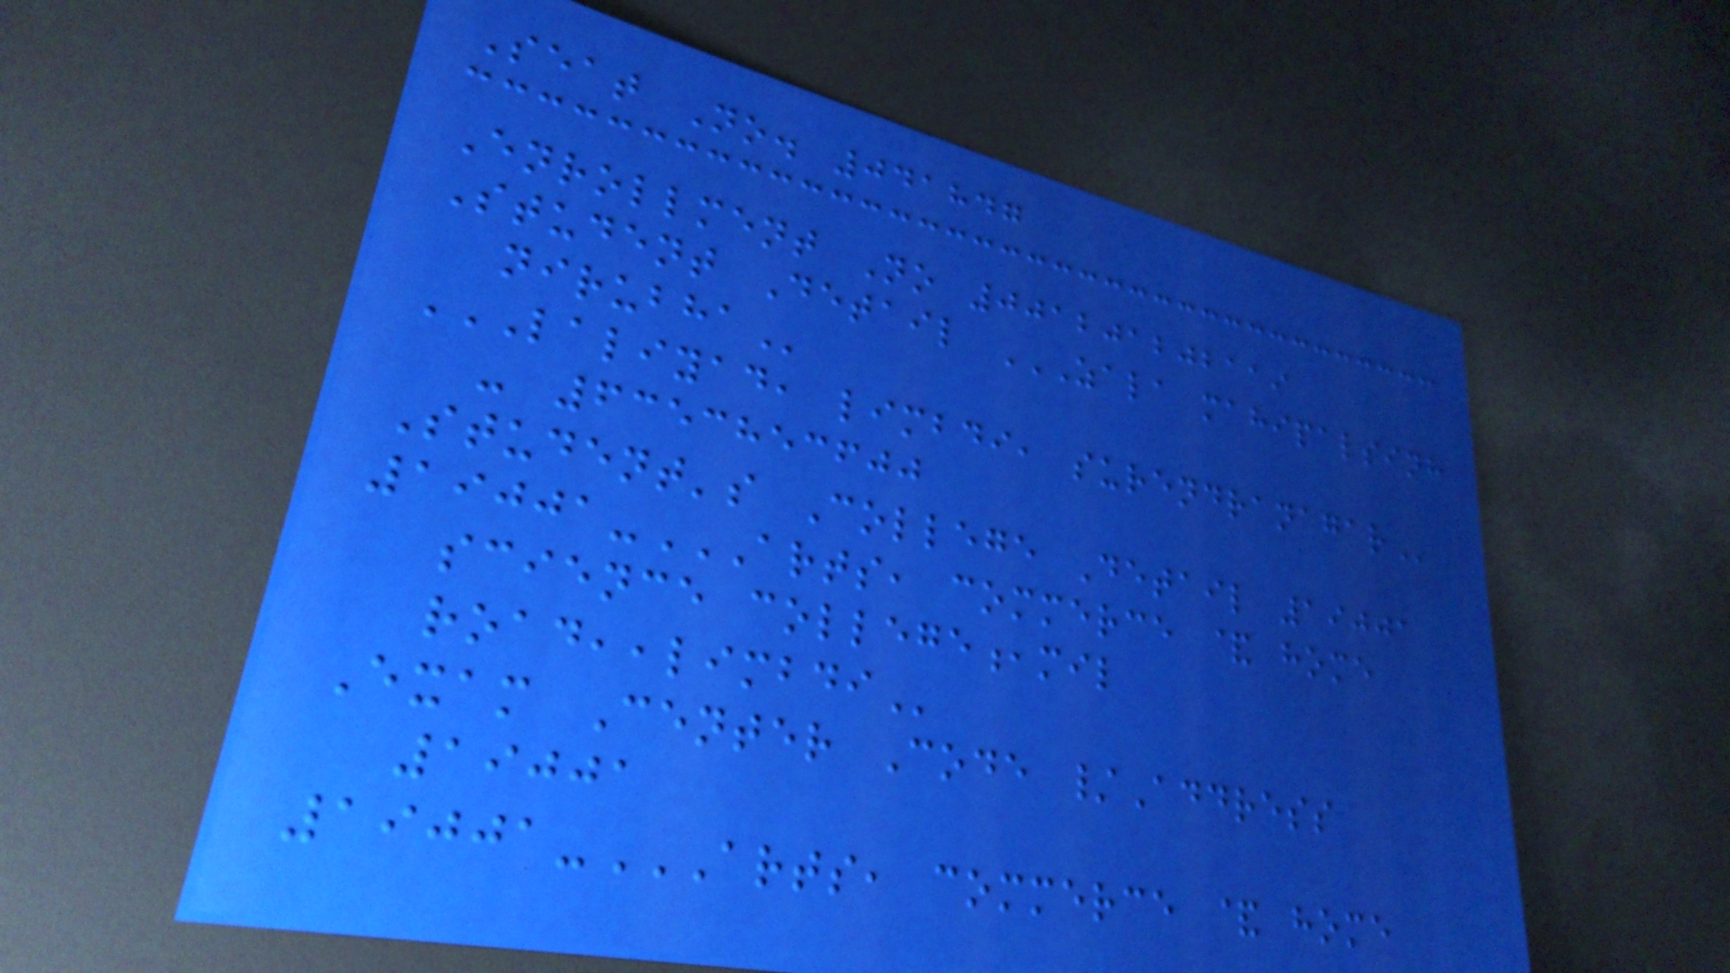Seat No. 041847
Enrollment No 001201202119
Student Detail ZALA MAHIPALSINH
NIRUBHA
LALIYAD, LIMBDI, SURENDRANAGAR
- 6353853600
Student's College Detail 19001
19001-ARTS, COMMERCE & HOME
SCIENCE COLLEGE,MIL
ROAD,,LIMBDI
Exam Center Code /Address
19001
19001-ARTS, COMMERCE & HOME
